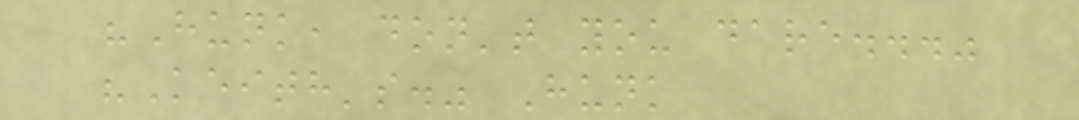"Hunk, don't you dare..."
"Keith's." Hunk
